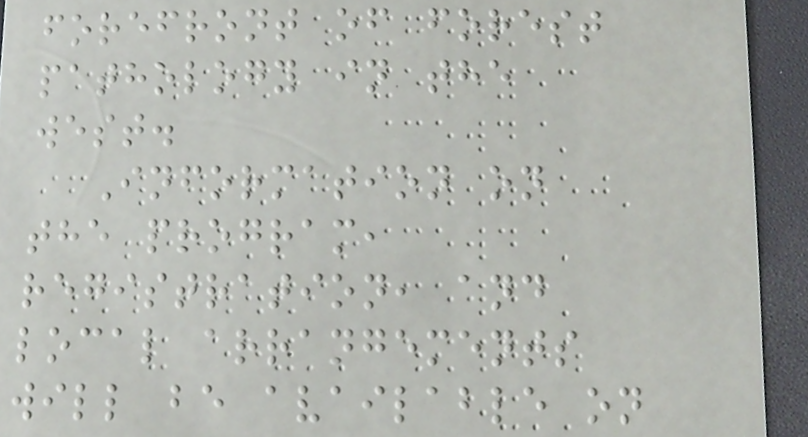forefront of forest
pathology in the
west.
Information on
the program,
registration, and
local arrangements
will be available on
